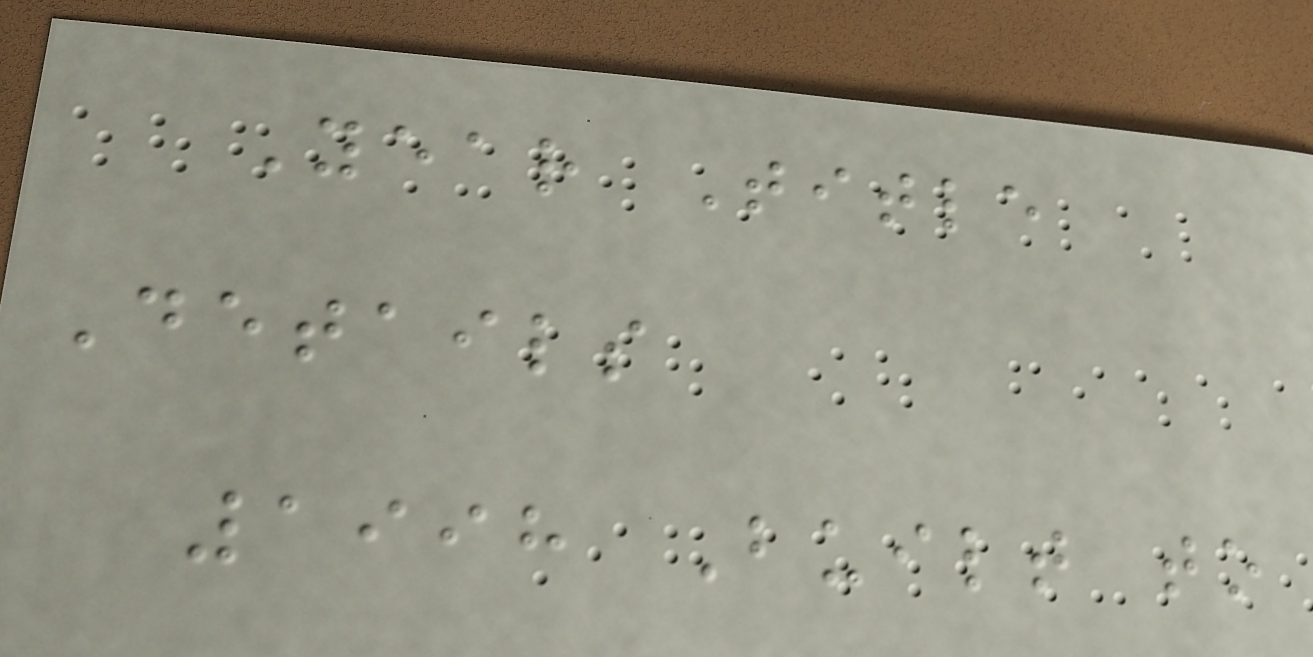Year Title
Details
1998 Built to
